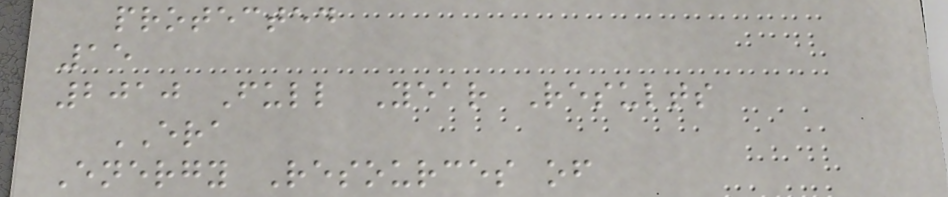protected
15
2010 Full Year Results
ERA
Energy Resources of
